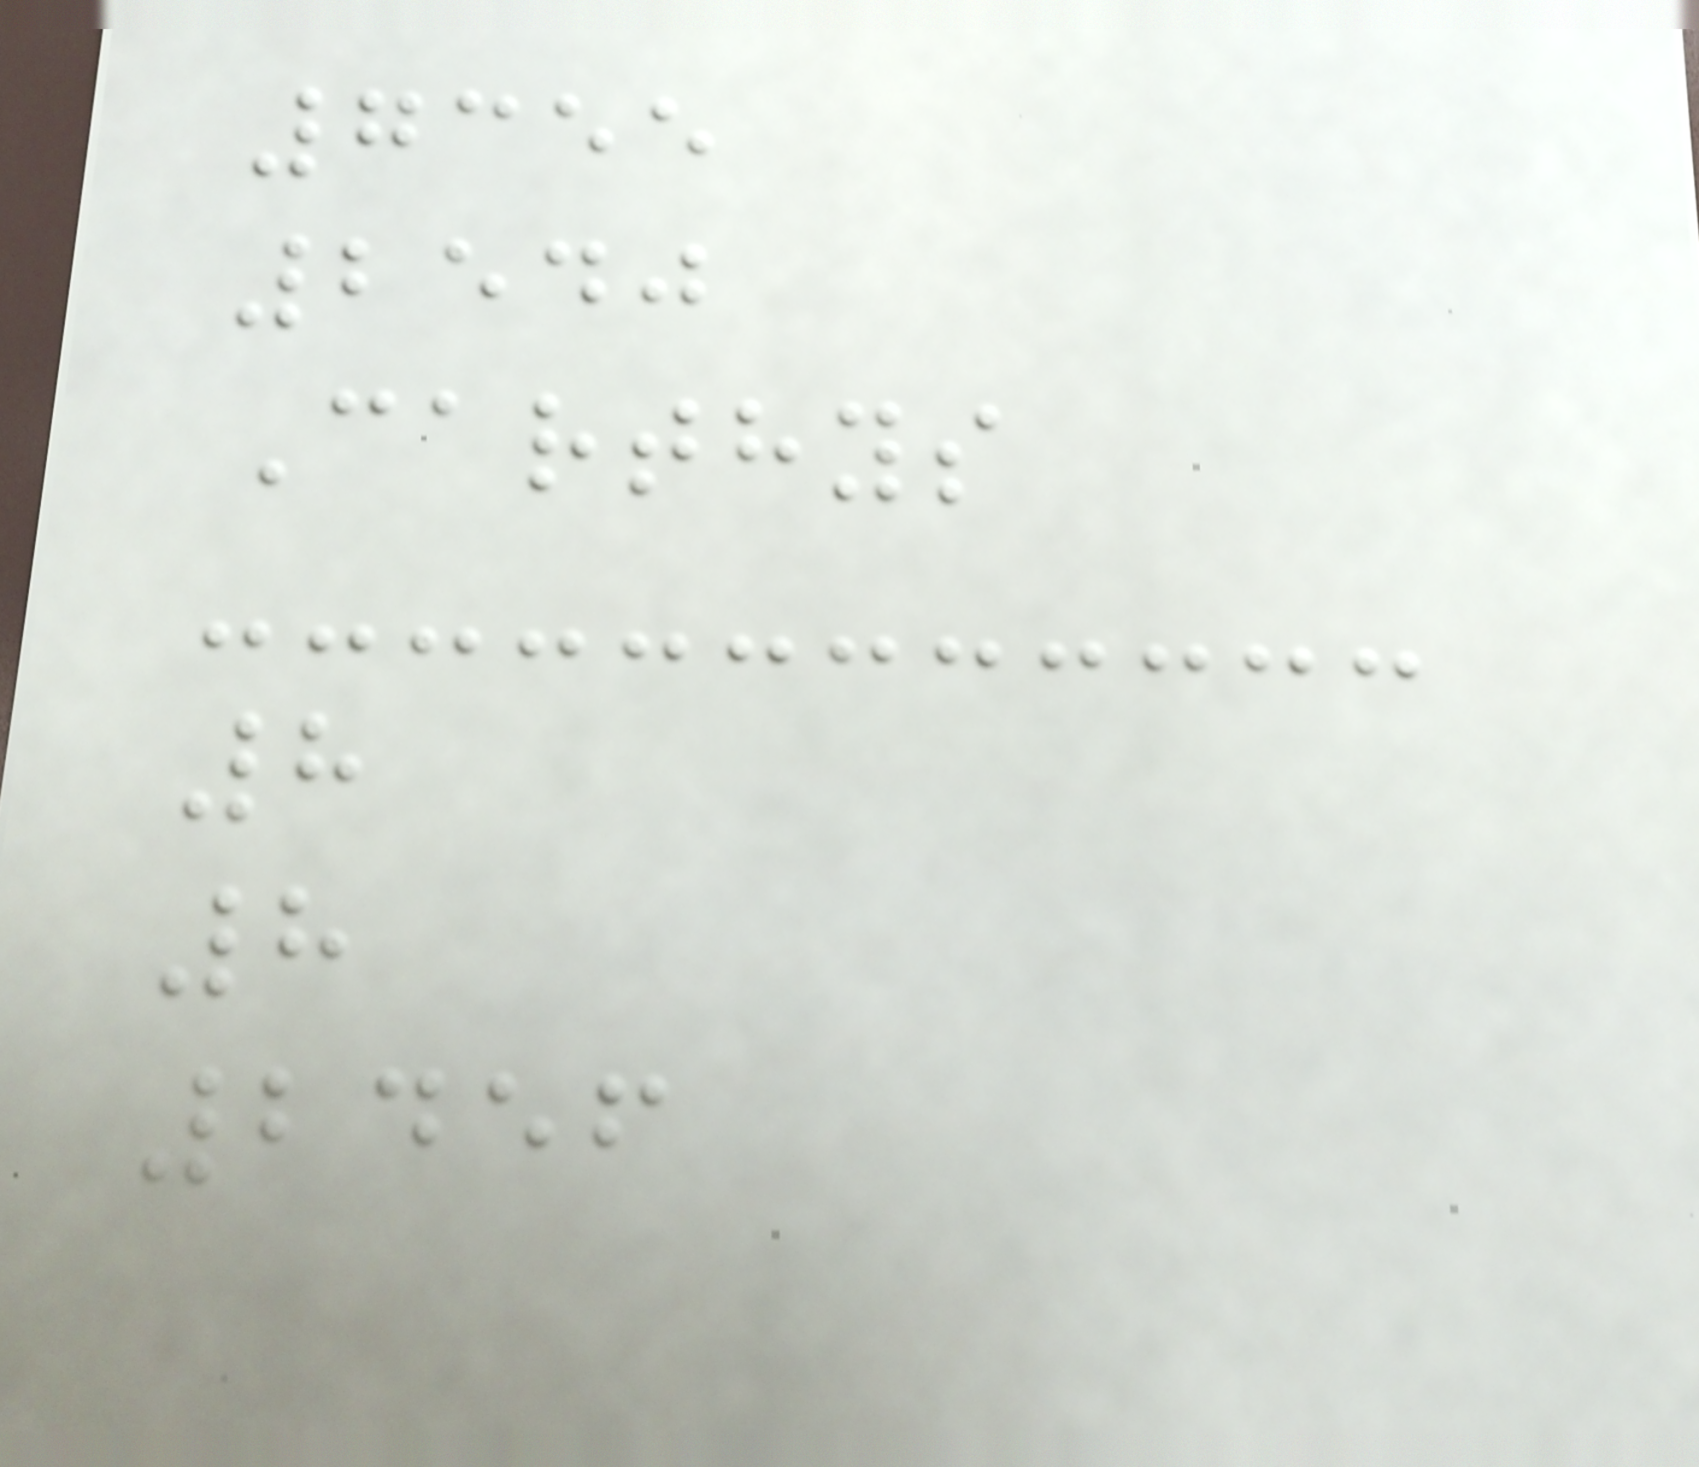7355
2540
Carthys
8
8
2456
